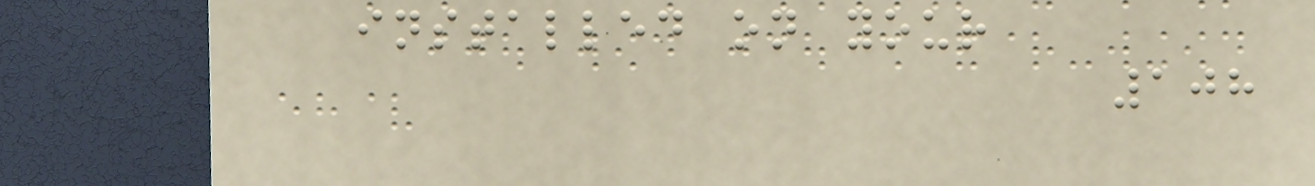installed on your
108
